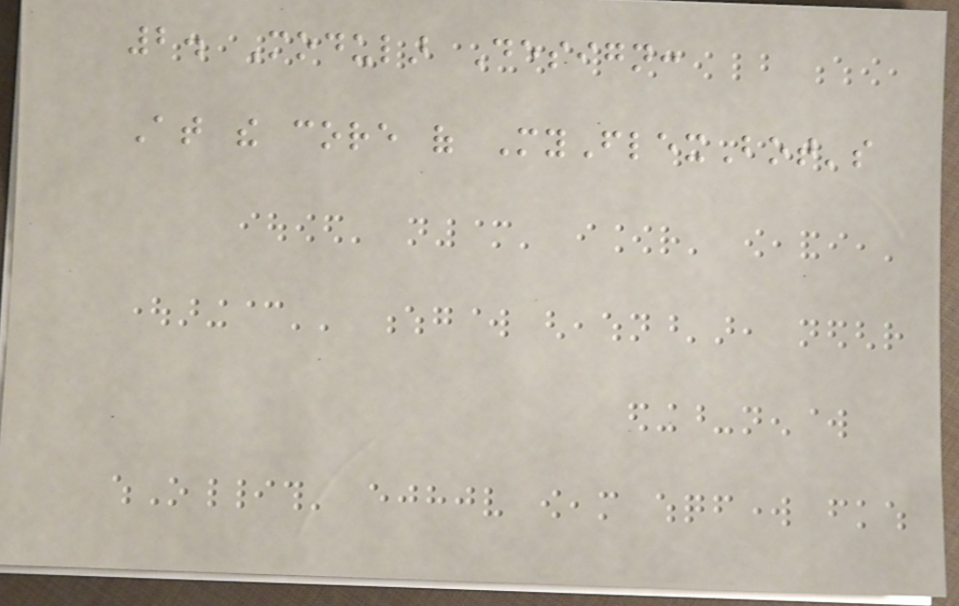2. Modular Design:
At the core of MyFlexBot's
